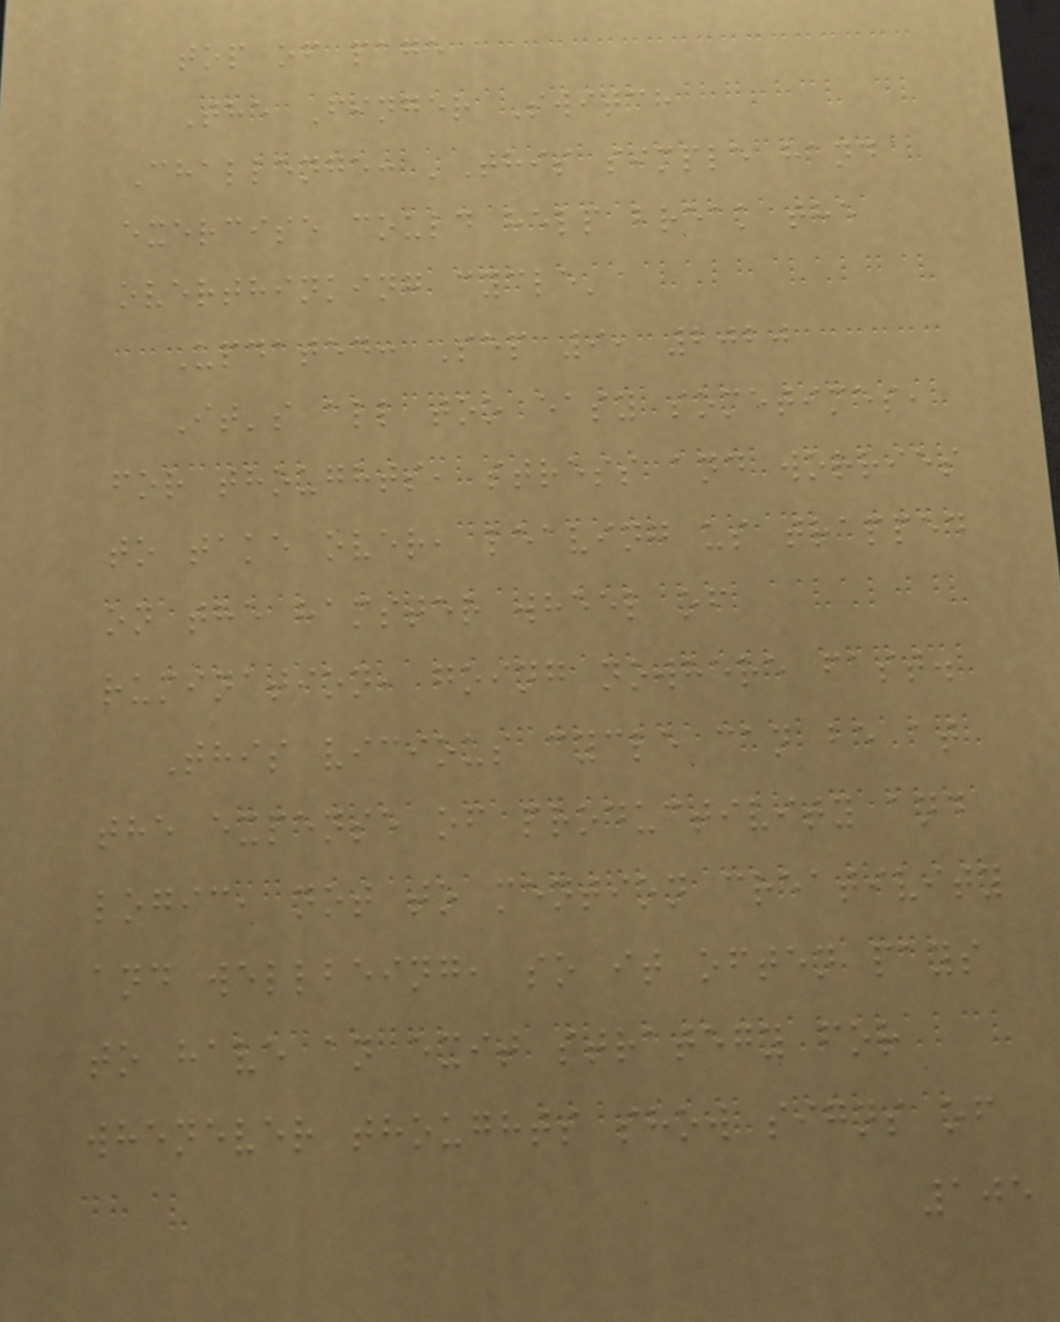top of page
The Finger Switch
Challenge: 'This simple hand
exercise could help break the
overthinking cycle'
Updated: Sep 9, 2020
It's all too easy sometimes,
for thoughts, stress and worries
to take over, leaving us trapped
on the hamster wheel of
rumination, going nowhere fast.
This vicious cycle can be at
the expense of productivity and
logic, not to mention creativity
and wellbeing, so it often pays
to have an exit strategy for
whenever thoughts show signs of
105
